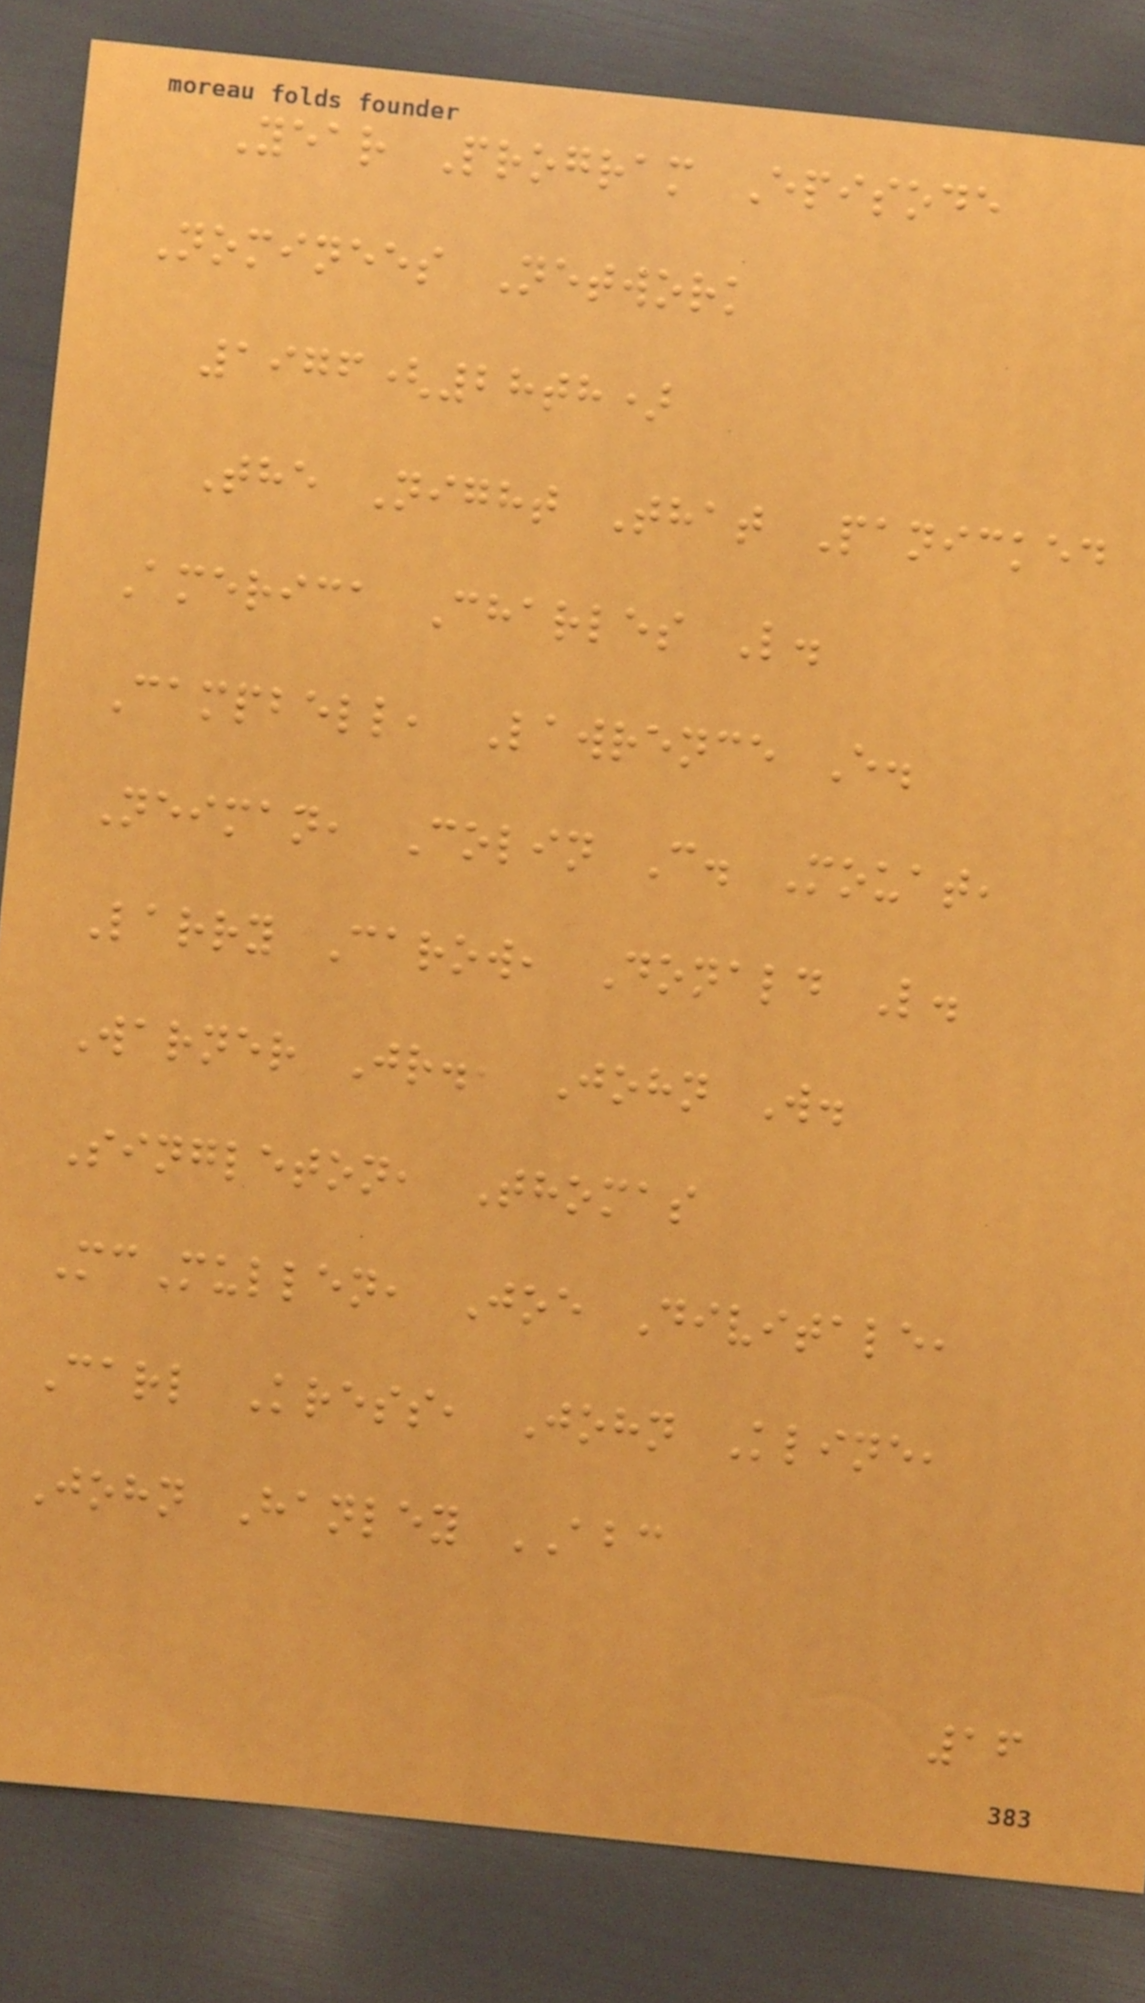Year Program Episode
Nominees Network
1976(28th)
The Night That Panicked
America Charles L.
Campbell, Lawrence E.
Neiman, Colin C. Mouat,
Larry Carow, Donald L.
Warner Jr., John W.
Singleton, Thomas
McMullen, Joe Divitale,
Carl Kress, John Kline,
John Hanley ABC
16
